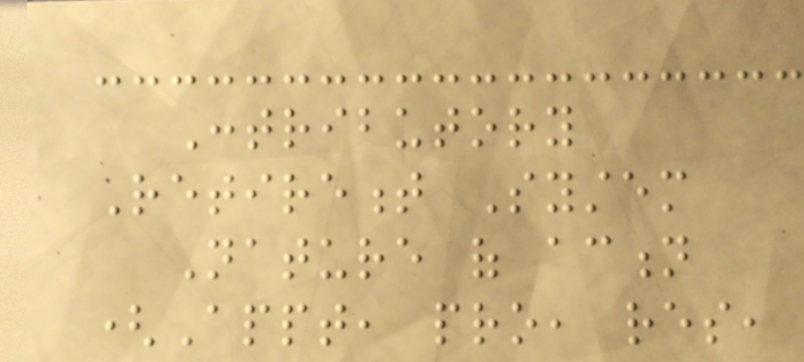Contributory
Retirement System
Nature of action
(Appt, pro, res,
